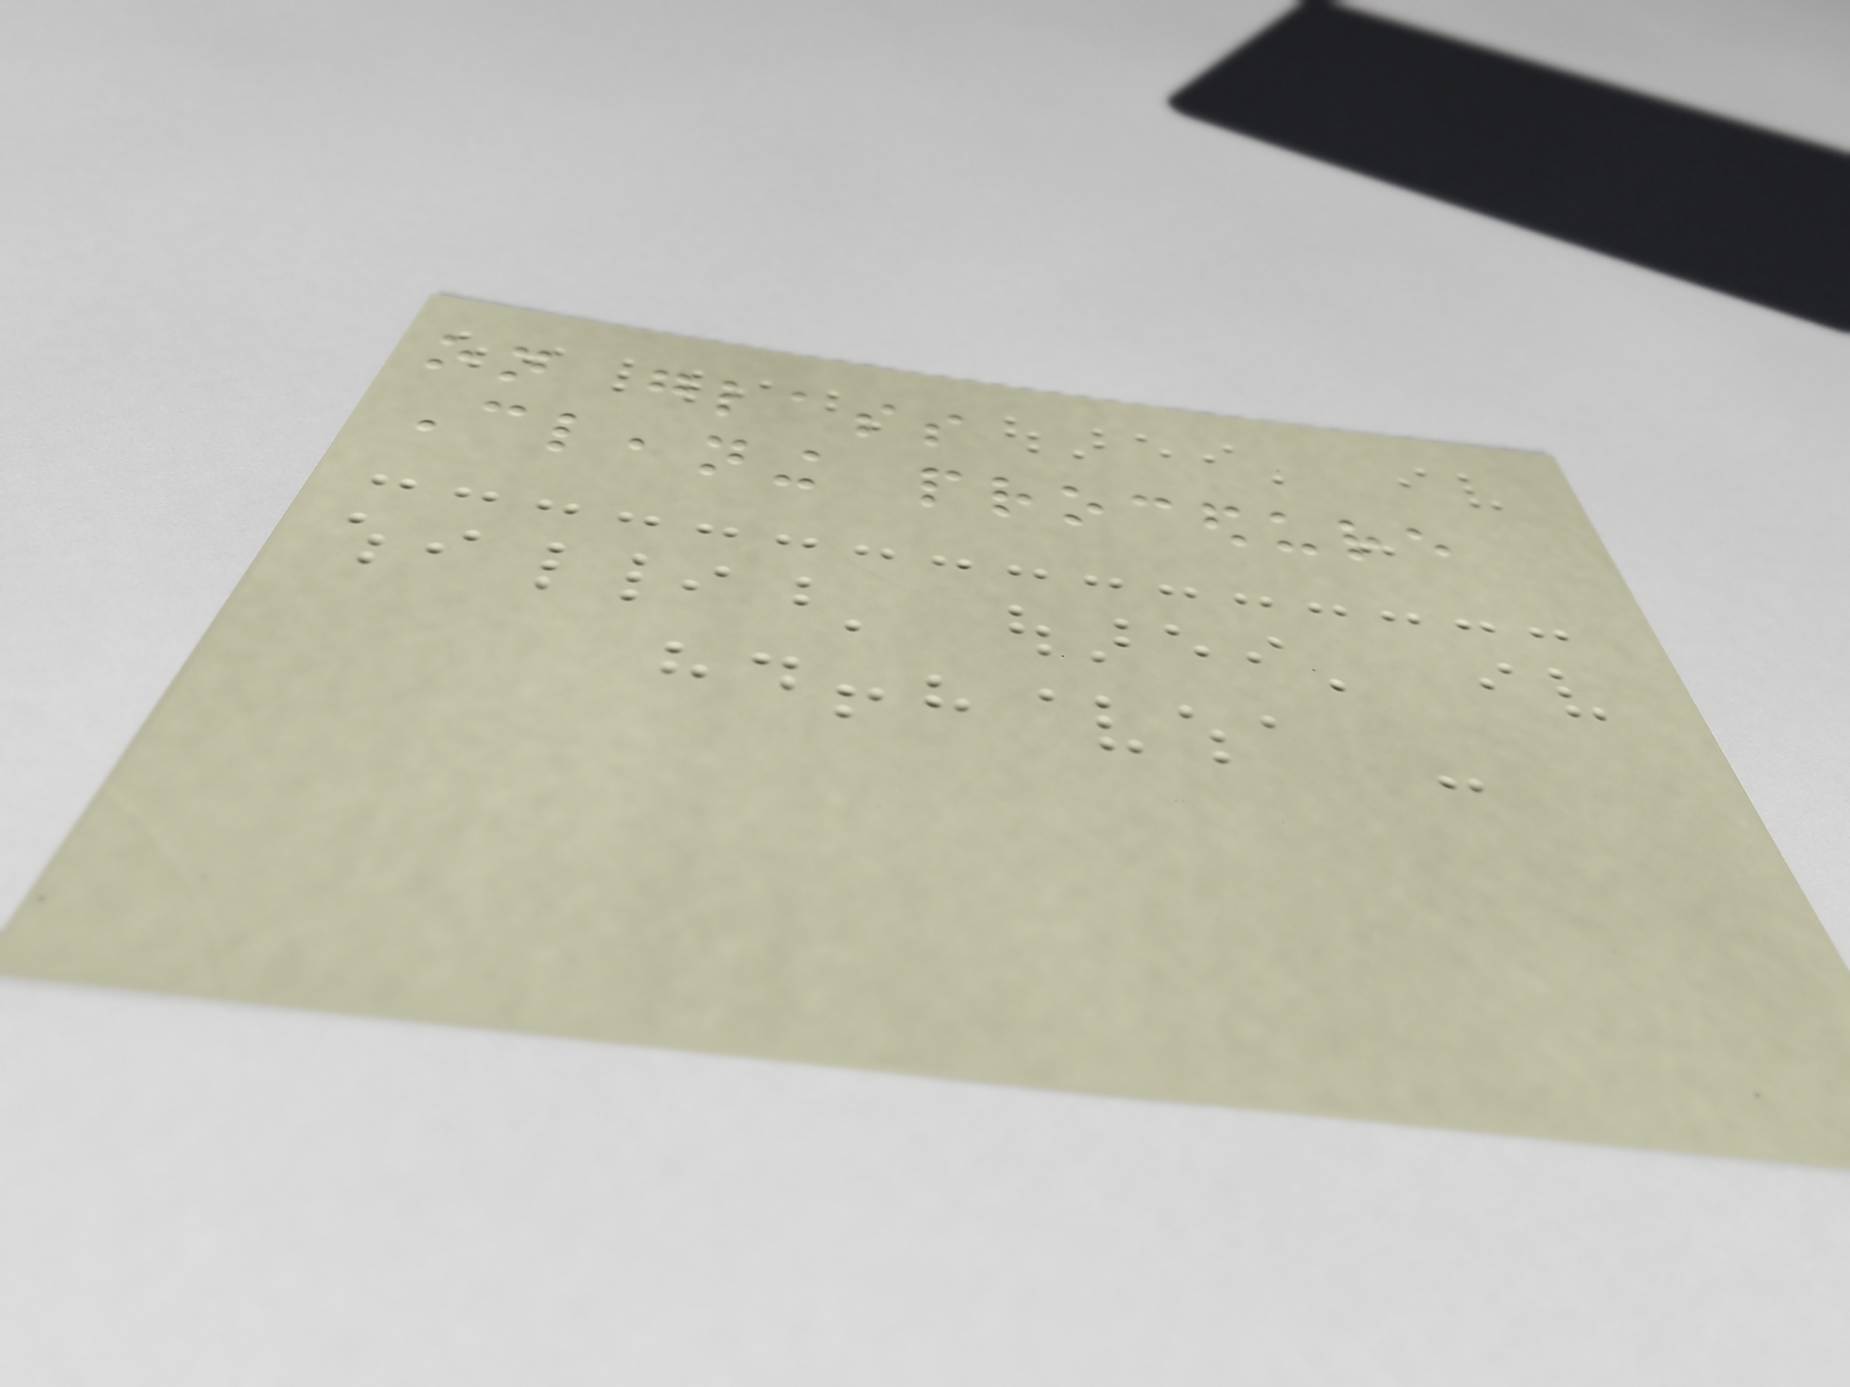on glass
Cleaning procedure
